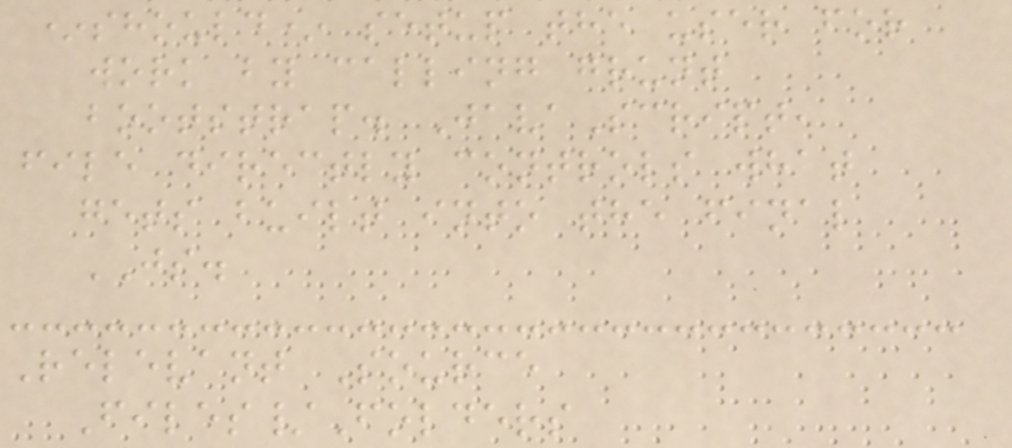*should* setup the user for
work by calling grunt
bootstrap. JavaScript,
file directly controls what
gets built into the final
JS.
Relevant Source
Files/Folders
